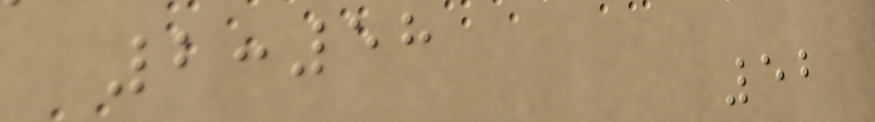2:58
52
